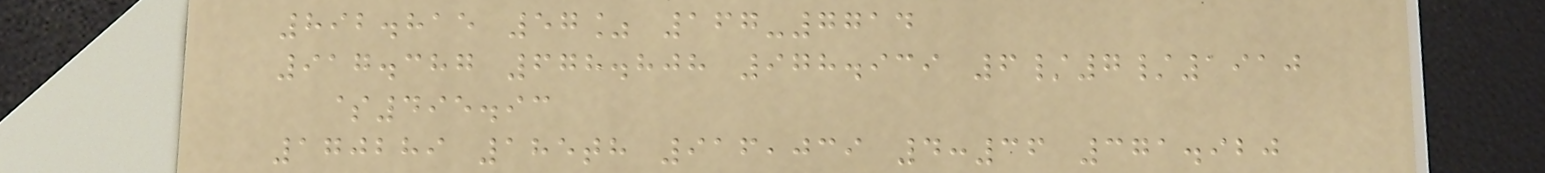892.815 57% 167-7714
917.387 678.808 978.939 6/7/1910
$495.93
170289 185th 916,039 4:36 371.920
